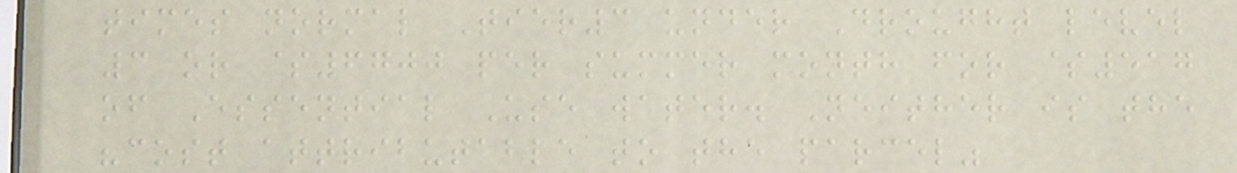times normal Tier3 under Drought level
3 or $6700 per summer month for $517
of Essential Use water. Neither is the
"cost attributable to the parcel"
